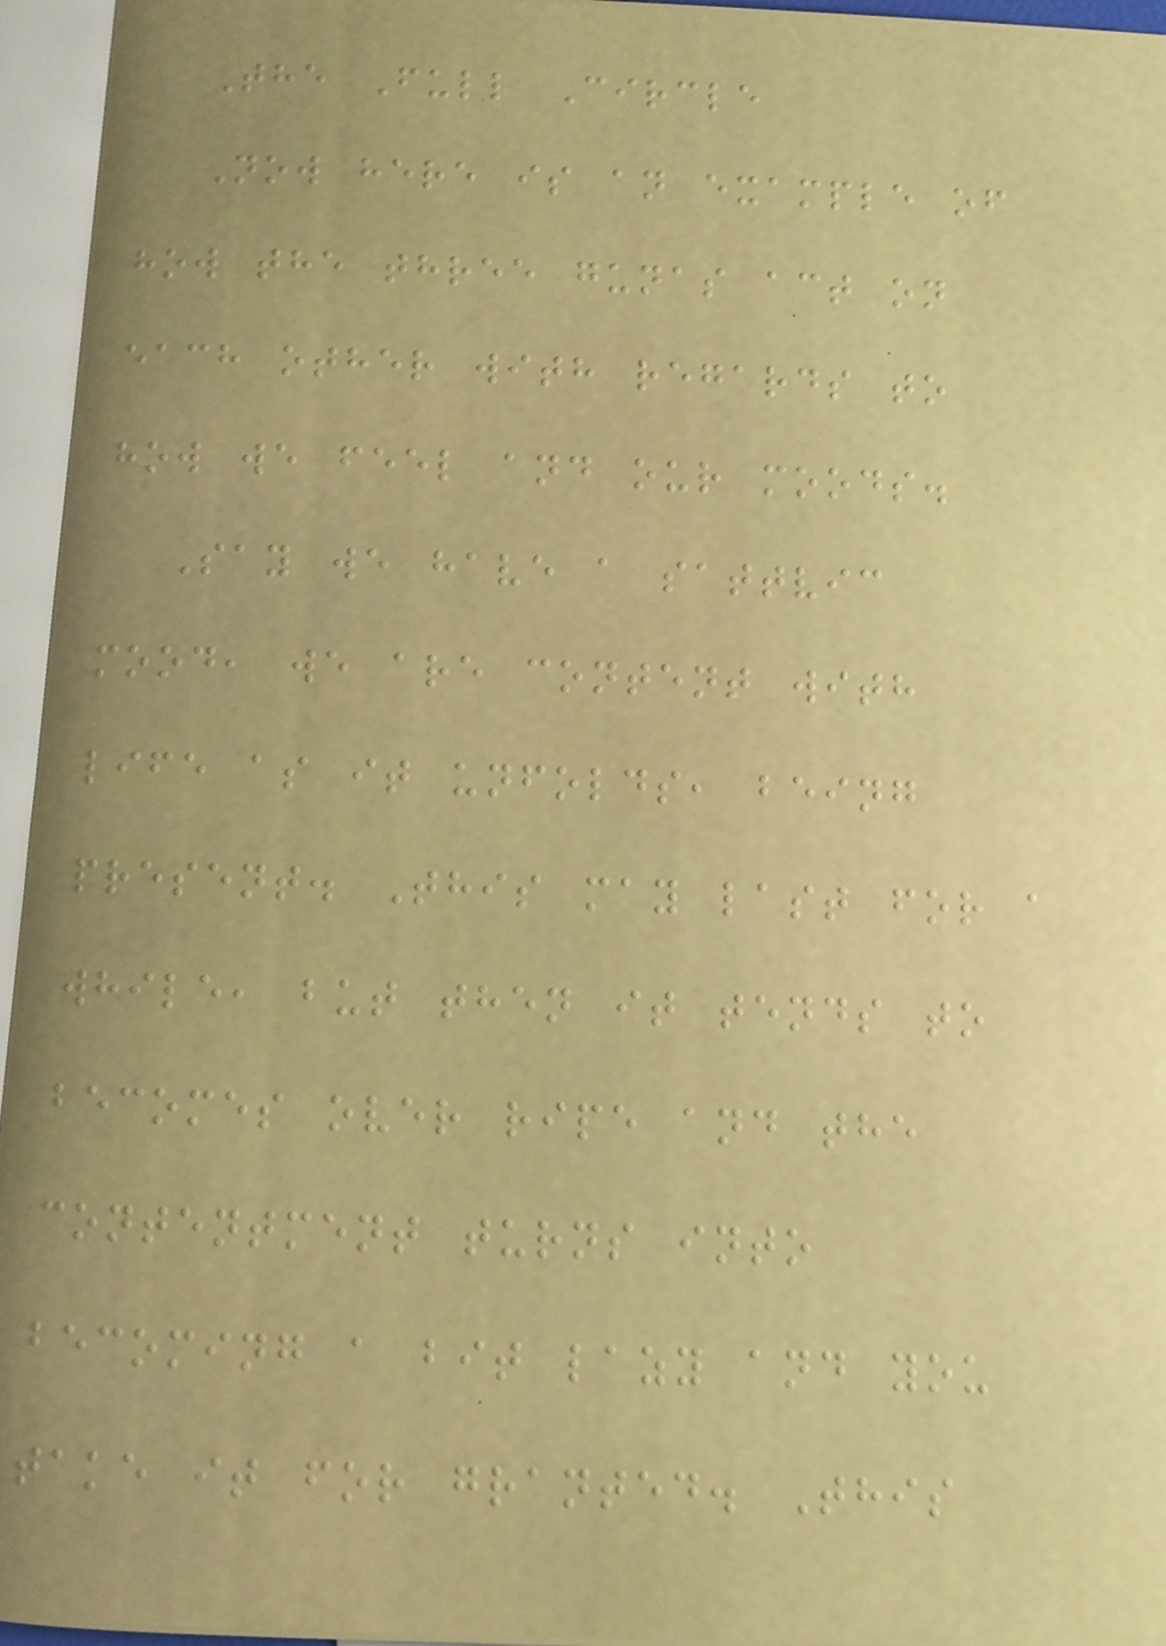The Full Circle
Now here is an example of
how the three gunas act on
each other with regards to
how we feel and our moods.
Say we have a sattvic
mood, we are content with
life as it unfolds, being
present. This may last for a
while, but then it tends to
becomes over ripe and the
contentment turns into
becoming a bit lazy and you
take it for granted. This
